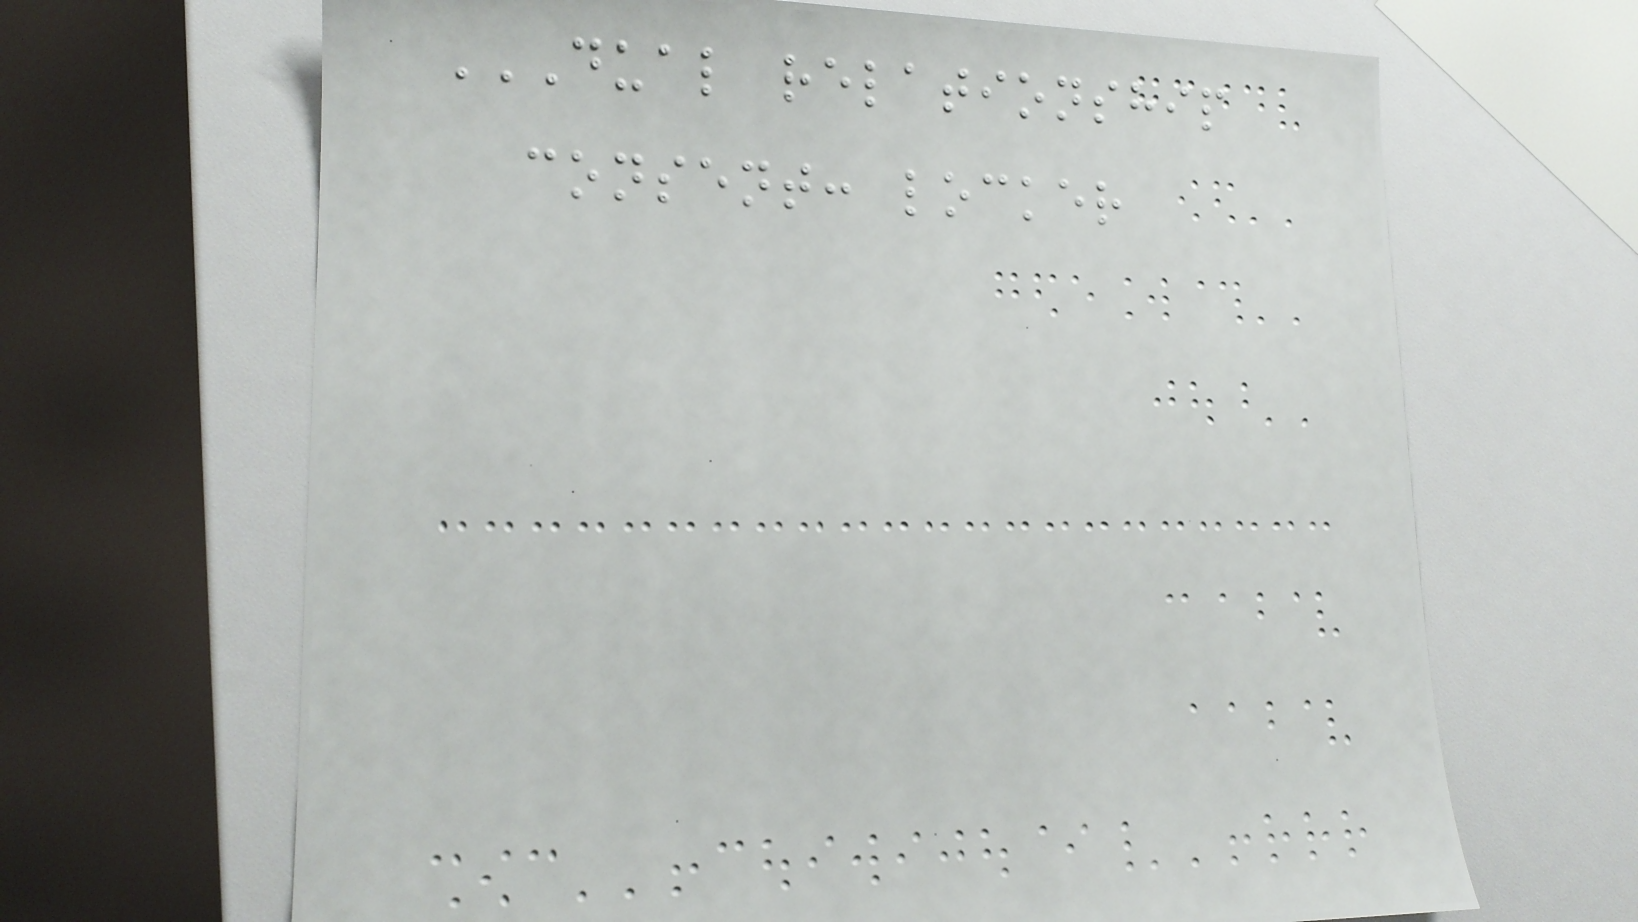DUAL RELATIONSHIP
CONSENT: LOCKER
